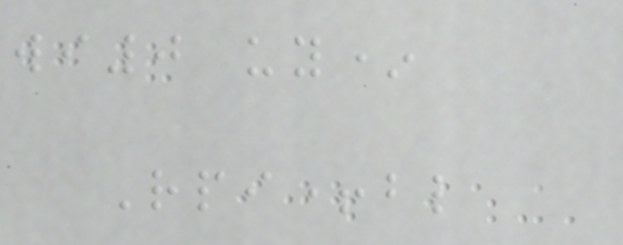wi0 uy*
Rpi+bl
